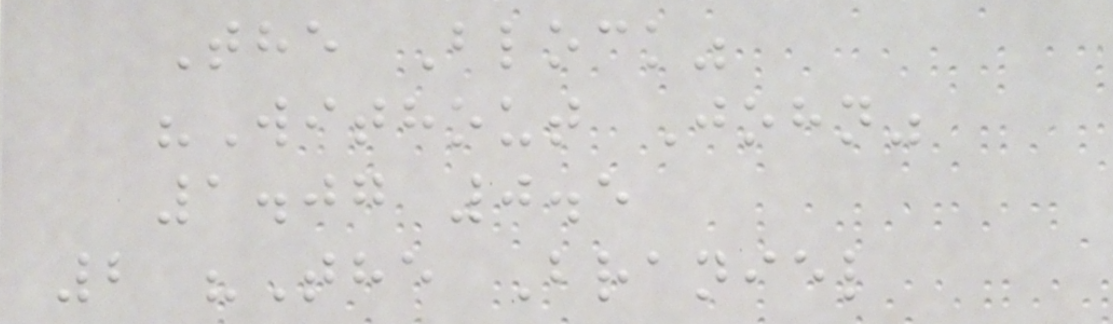The Block"
"Without John"
1.07 0.5
2 "The Braniel
